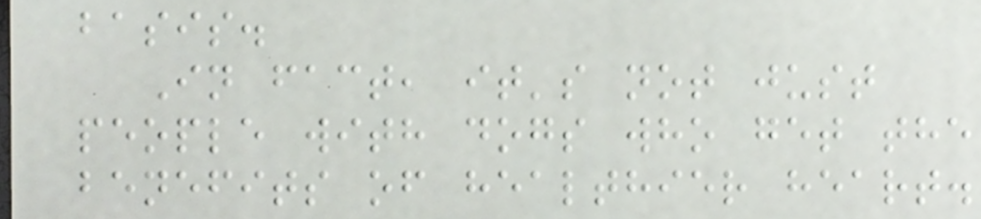basis.
In fact, it's not just
people with dogs who get the
benefits of healthier heart.
